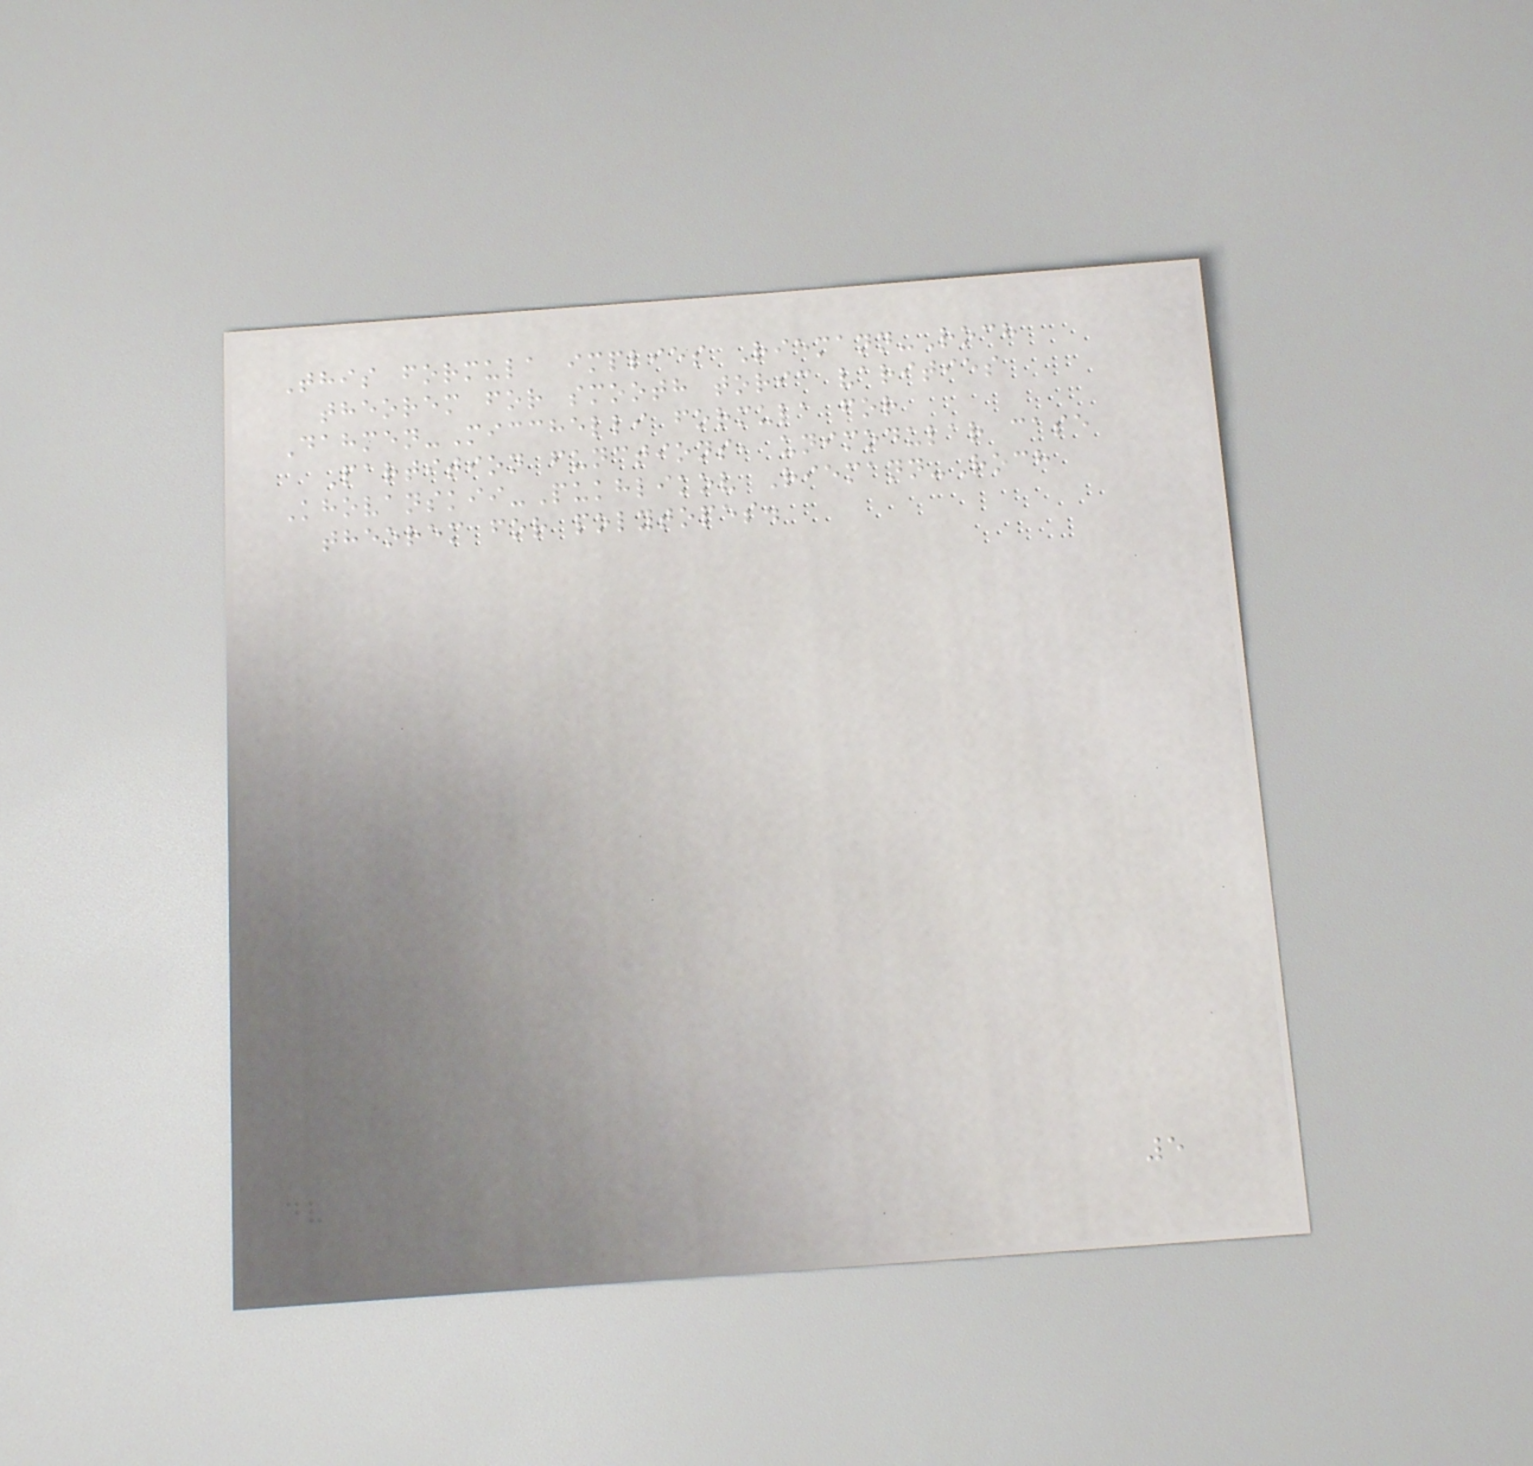This formula implies Riemann-Roch
theorem for smooth toric varities
Dahmen-Micchelli formula for
Partition functions, unimodular case
Khovanskii-Pukhlikov Riemann-Roch
theorem for polytopes.
5
